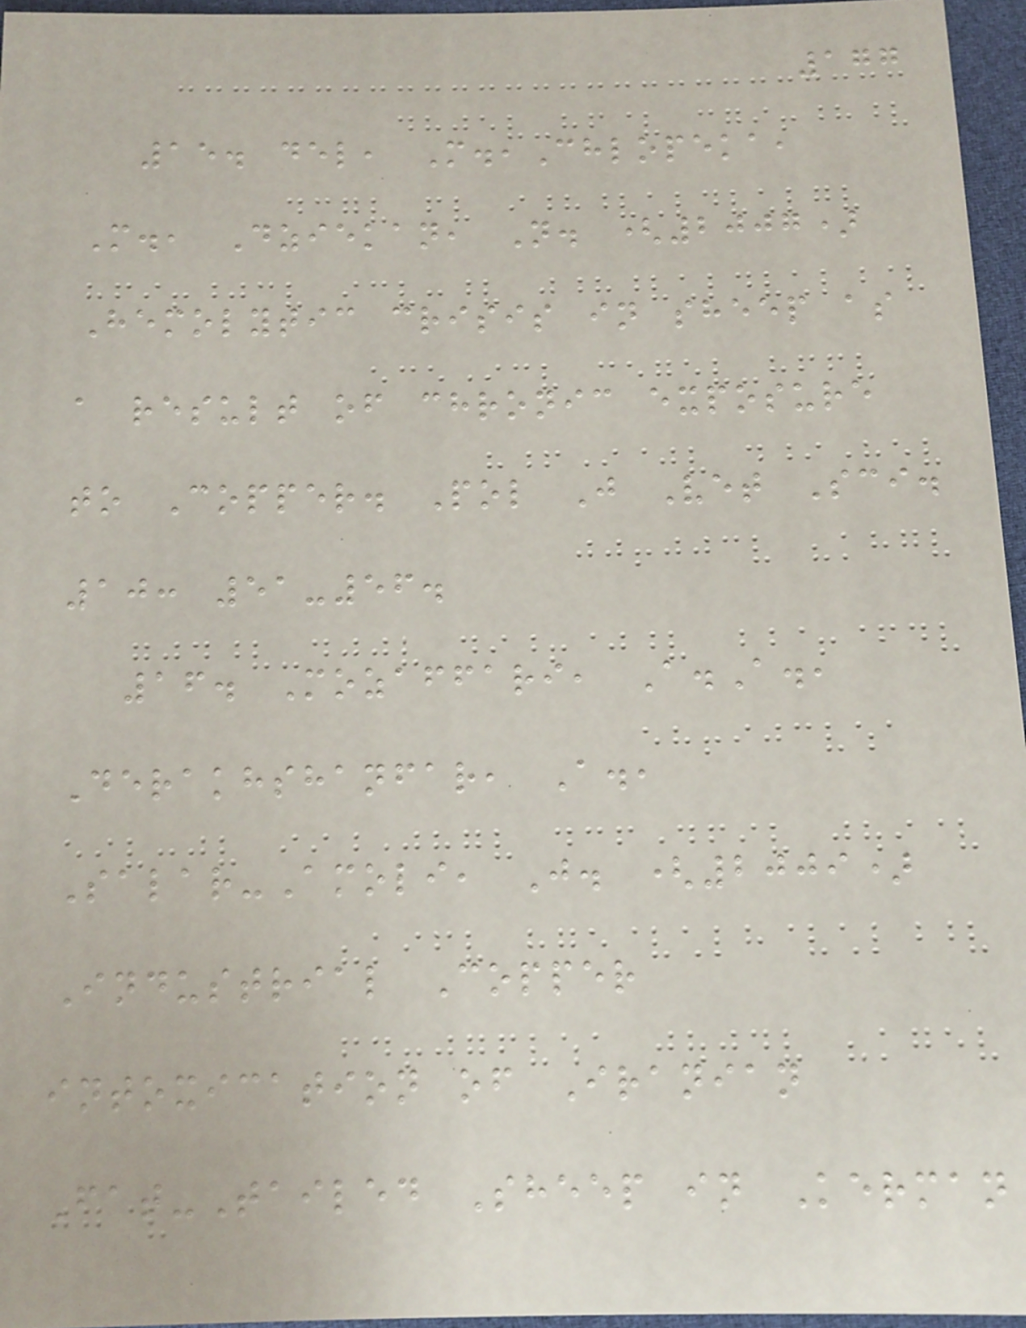177
15. del, M.,Chlopeka,
M., Dziekan, N. (2007)
Hemolytic crisis in sheep as
a result of chronic exposure
to Copper. Pol J Vet Sci.
10: 51-56.
16. Mozaffari, A.A.,
Derakhshanfar, A.,
Salar-Amoli, J. (2009)
Industrial Copper
intoxication of Iranian
Fat-Tailed Sheep in Kerman
